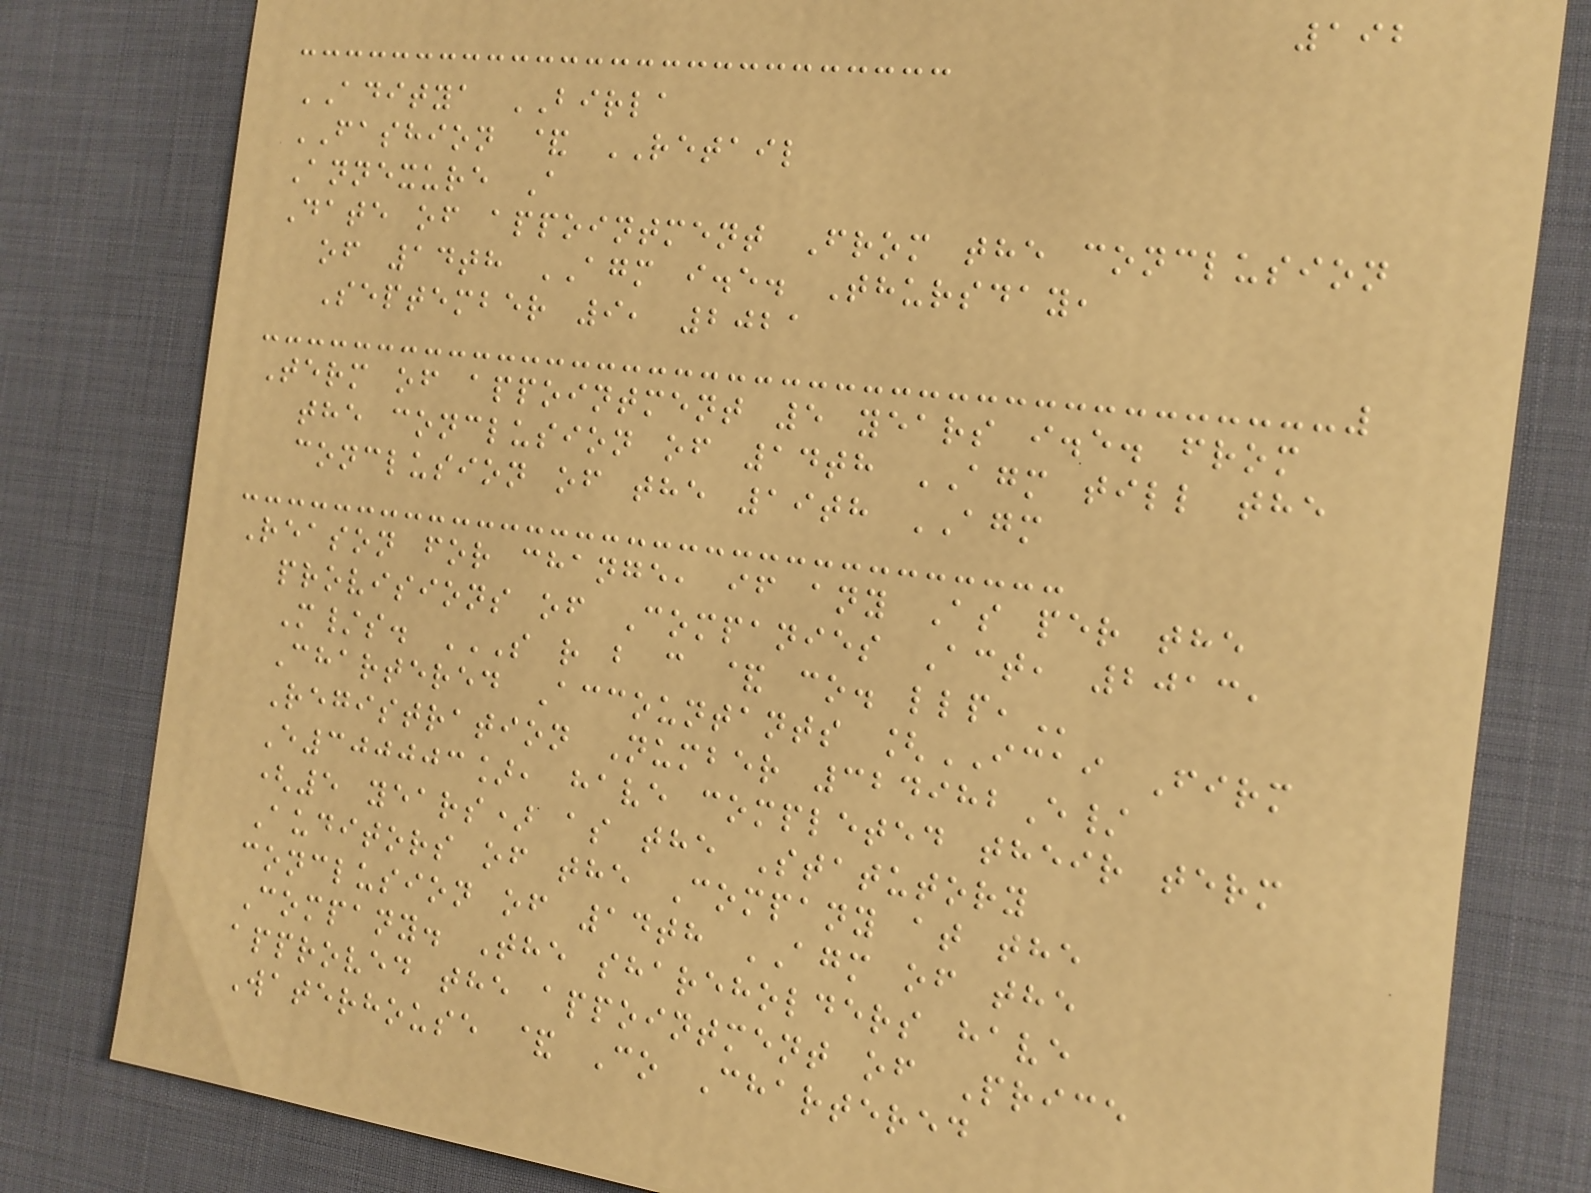192
ADITYA BIRLA
FASHION & RETAIL
Annexure A
Date of appointment From the conclusion
of 14th AGM i.e. Thursday,
September 9, 2021
Term of appointment 5 years i.e. from
the conclusion of 14th AGM till the
conclusion of the 19th AGM
Reason for change, if any As per the
provisions of Companies Act, 2013,
M/s. S R B C & CO. LLP,
Chartered Accountants [ICAI Firm
Registration Number 324982E/
E300003], have completed their term
(5 years) as the Statutory
Auditors of the Company at the
conclusion of 14th AGM of the
Company. The shareholders have
approved the appointment of Price
Waterhouse & Co Chartered
